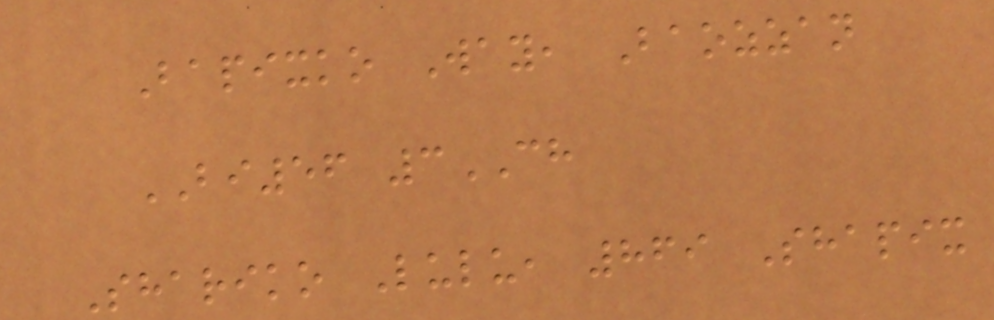Bapixko Way, Baozzan
BI56 3CH
Shariko Lulu, 869 Shapix
